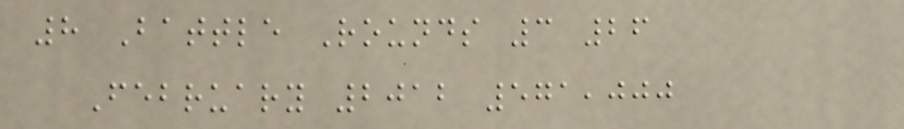8 Battle Rounds 3 26
February 2012 571,000
